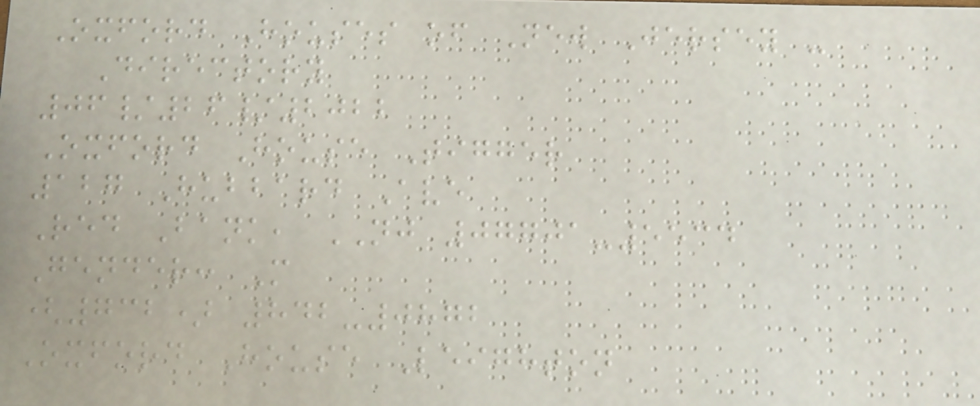Oxford Houses of New Jersey -
Directory
06/26/2022
Oxford House Tigger
127 Hubbard Ave
Red Bank, NJ 07701-5534
Gender: M
(732) 842-0872
Oxford House Leighton
